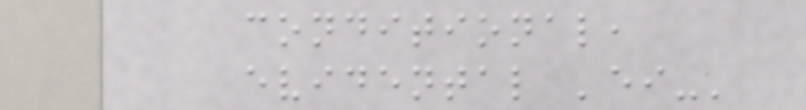conditional,
evidental 'ei-'
